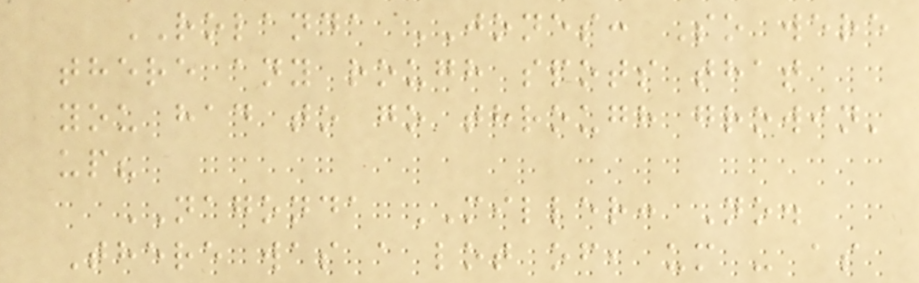ROLANDA JONES: So were
there any rough spots that
you had to go through growin'
up?
NAGONDA MILLER: No.
There was a lot of, um - as
